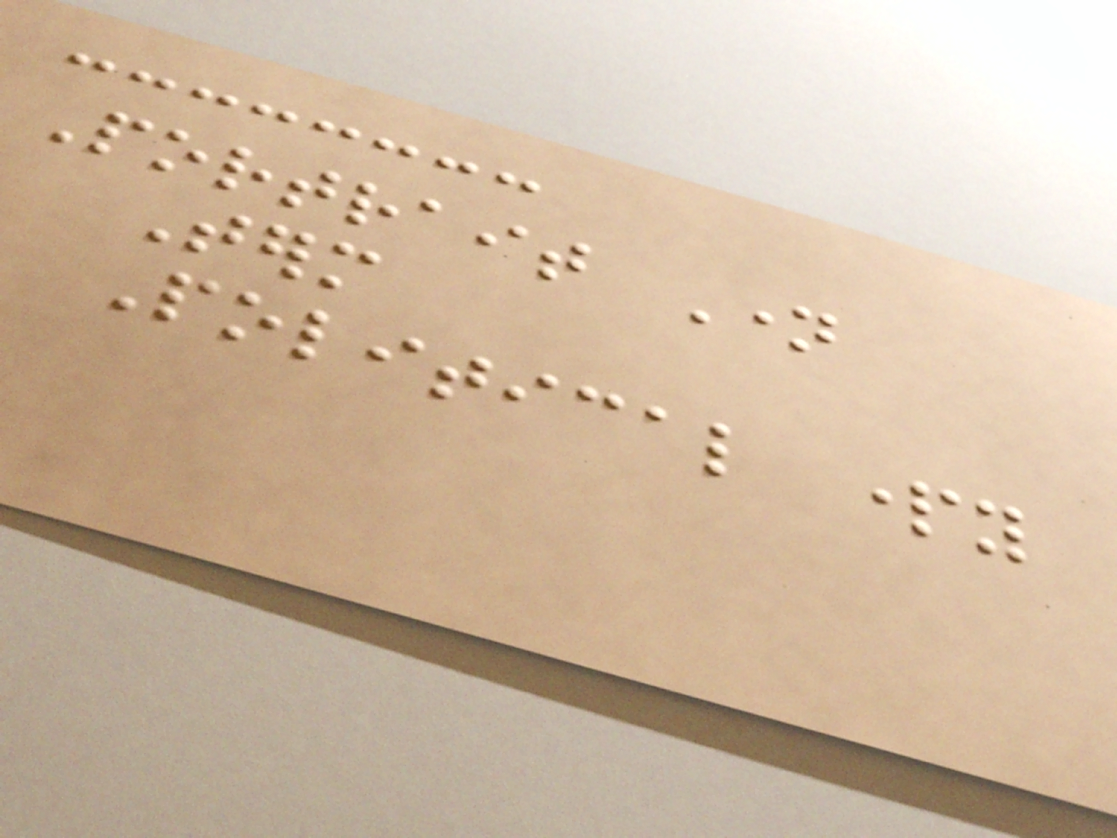Portrait Name
Term
Political party
